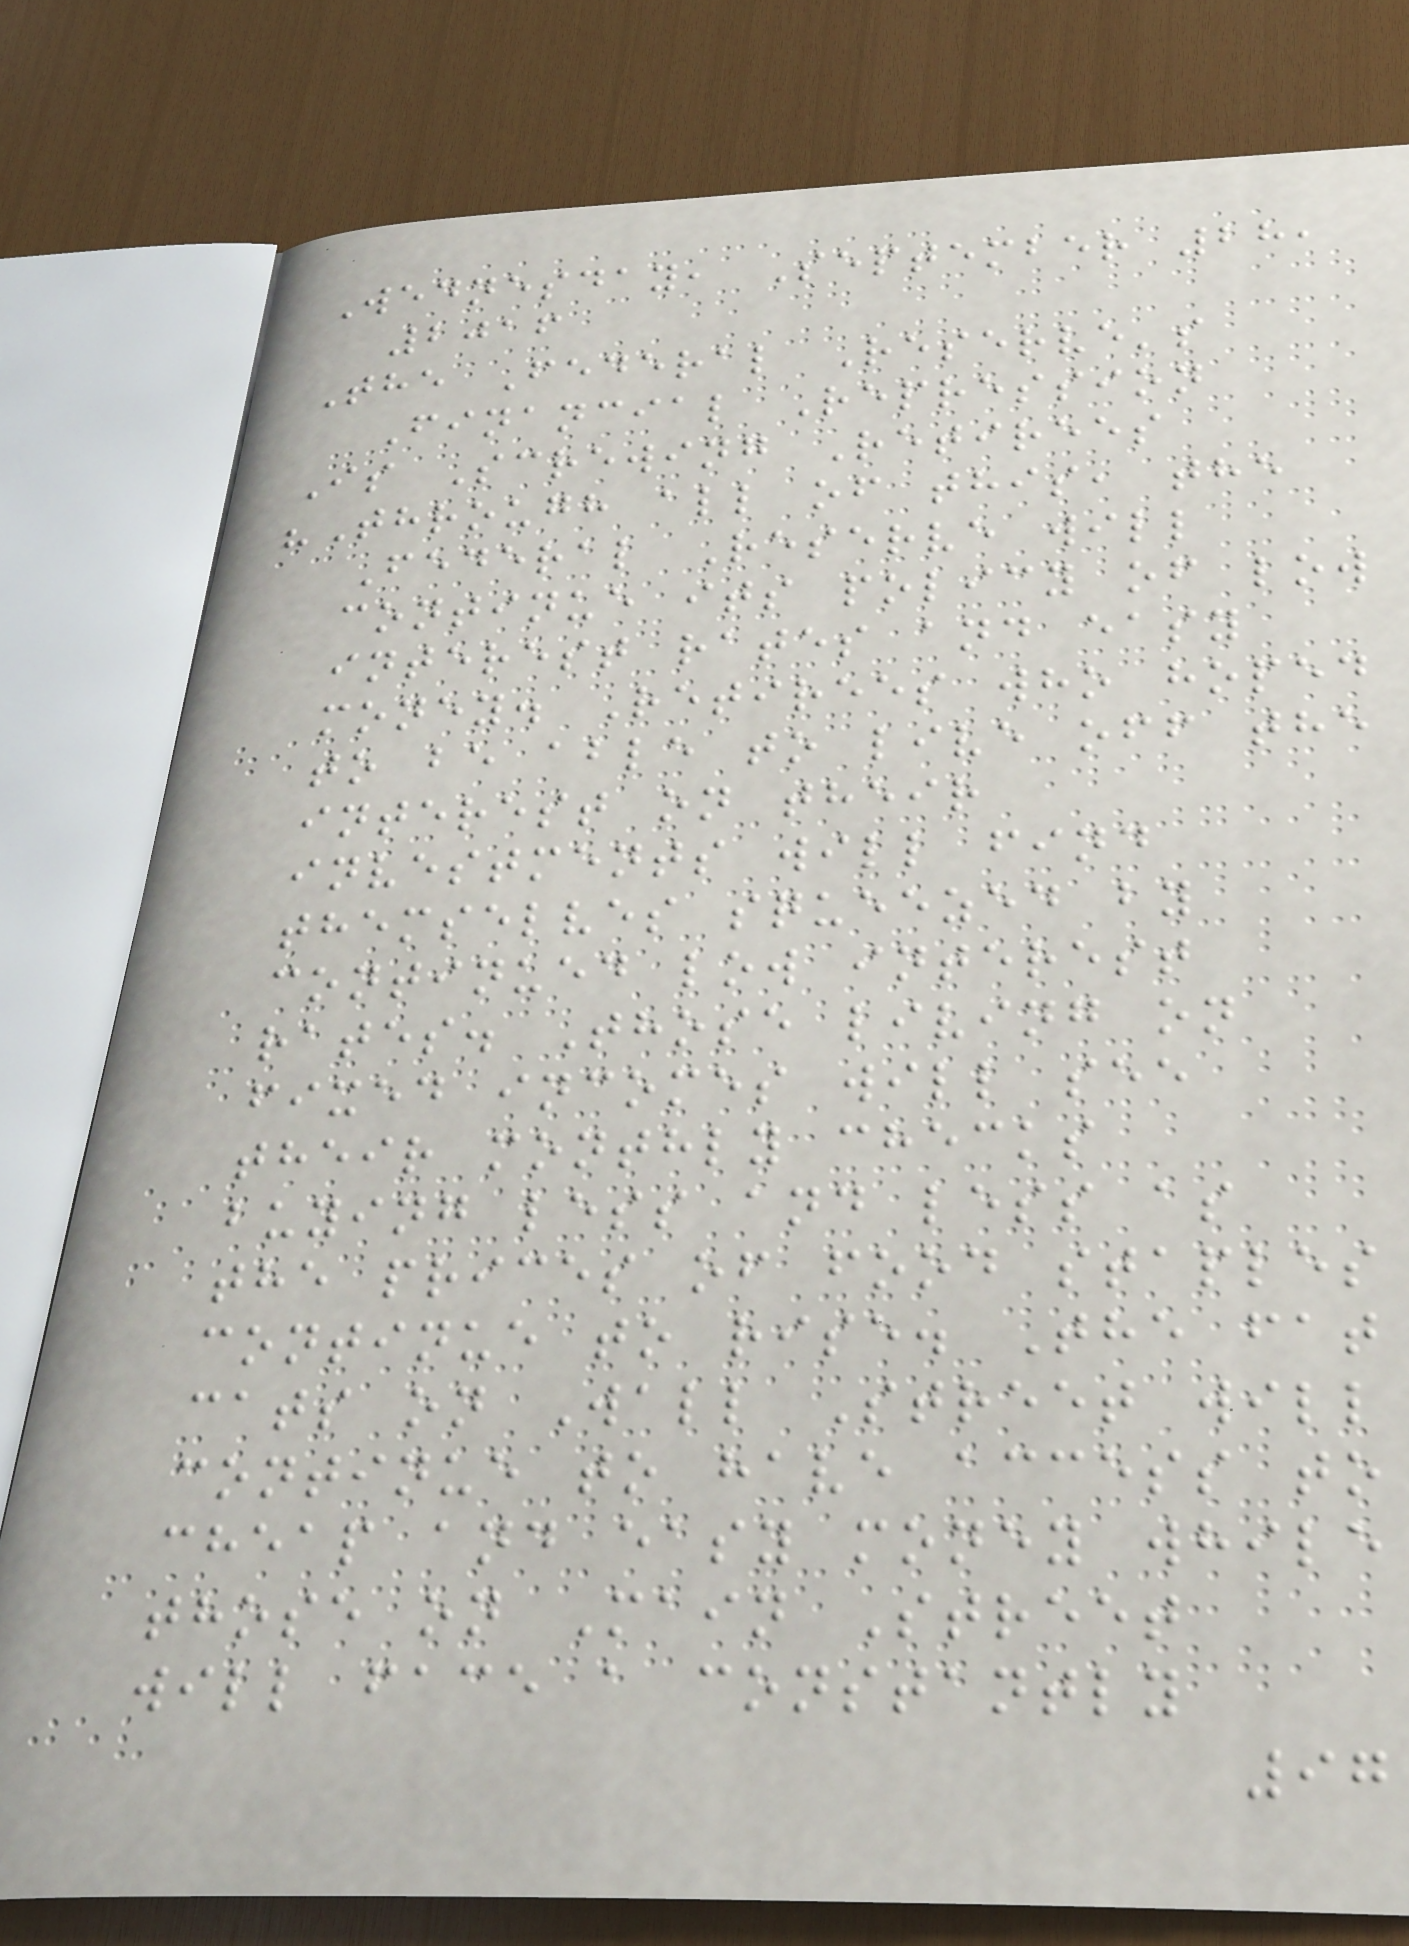Wednesday, September 28,
2016
The Federal Reserve's
Financial Repression
Is Screwing Retirees
"Through all of this, the
Federal Reserve will
continue its policy of low
interest rates and easy
money. Retirees who hoped
to be able to live off the
interest on their
investments will find
themselves squeezed by
continued low interest
rates. Those living on
fixed incomes will see
their monthly checks
buying less and less as
the prices of food staples
continue to rise. The fat
cats on Wall Street will
continue to have access to
cheap and easy money while
those on Main Street
will face a constantly
97
